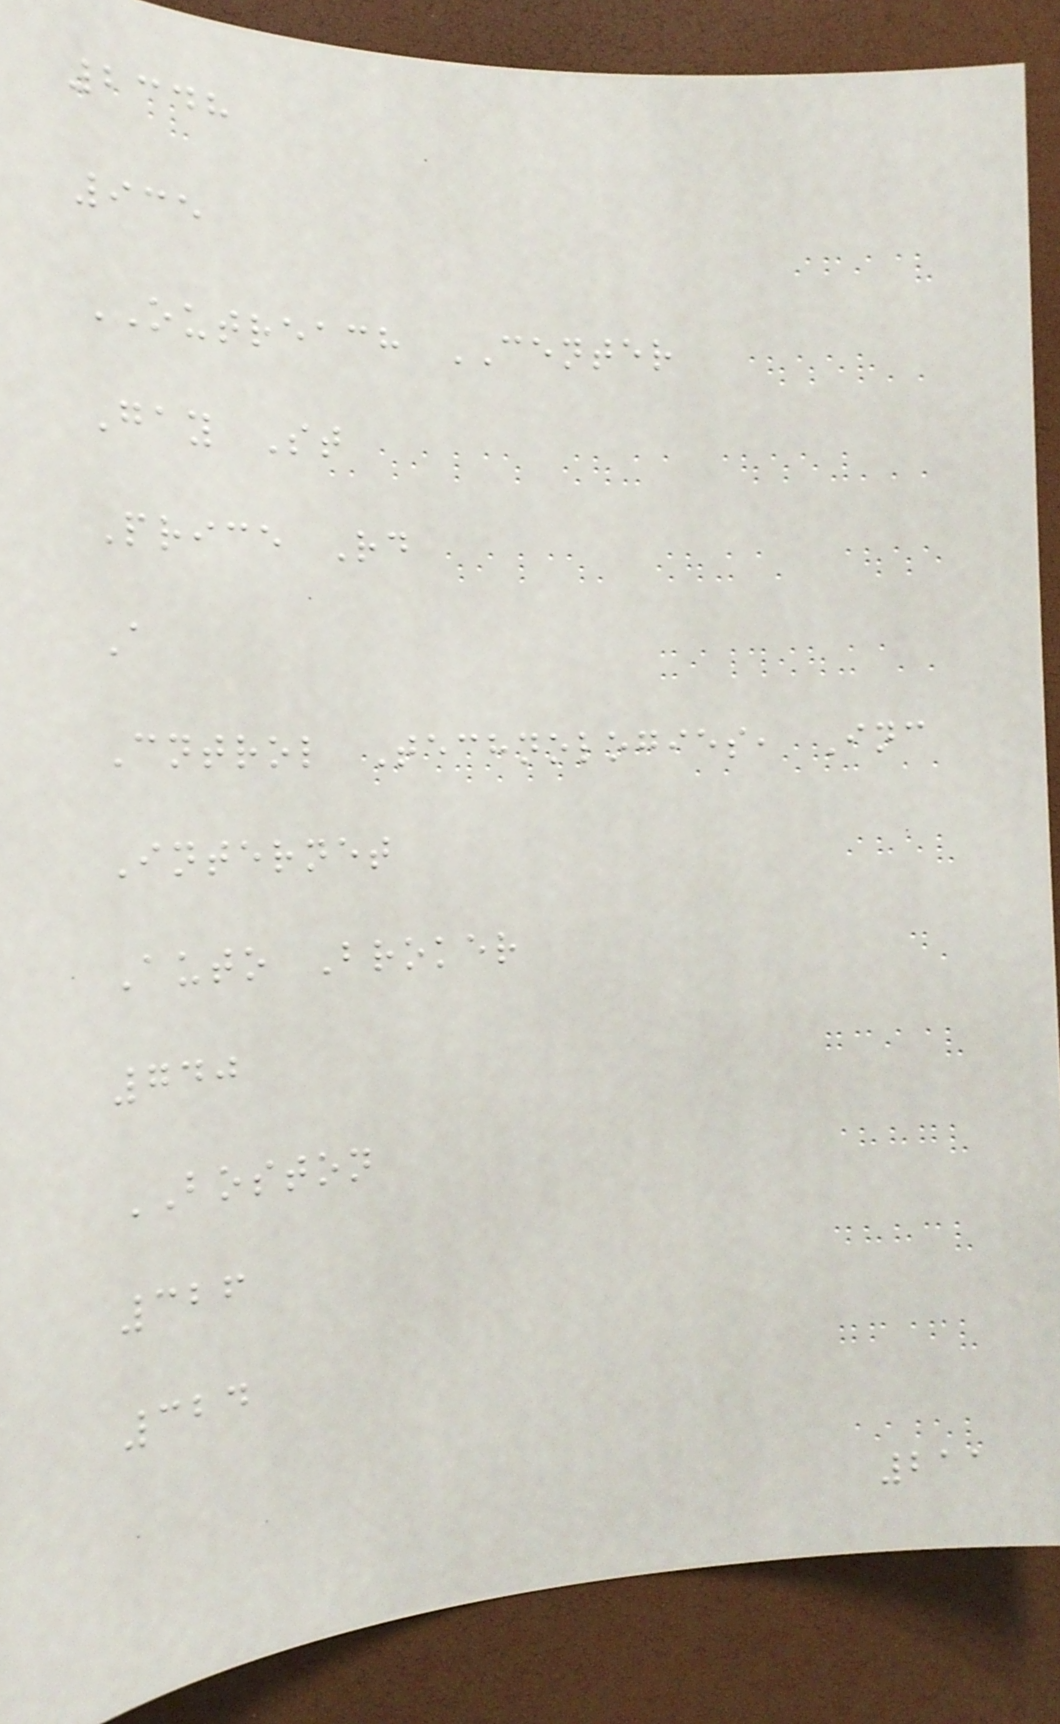2348
935
OUTREACH CENTER
Gay St
Price Rd
A
Cntrol Technologies, Inc
Internet
Auto Broker
740
BOSTON
326
324
211
